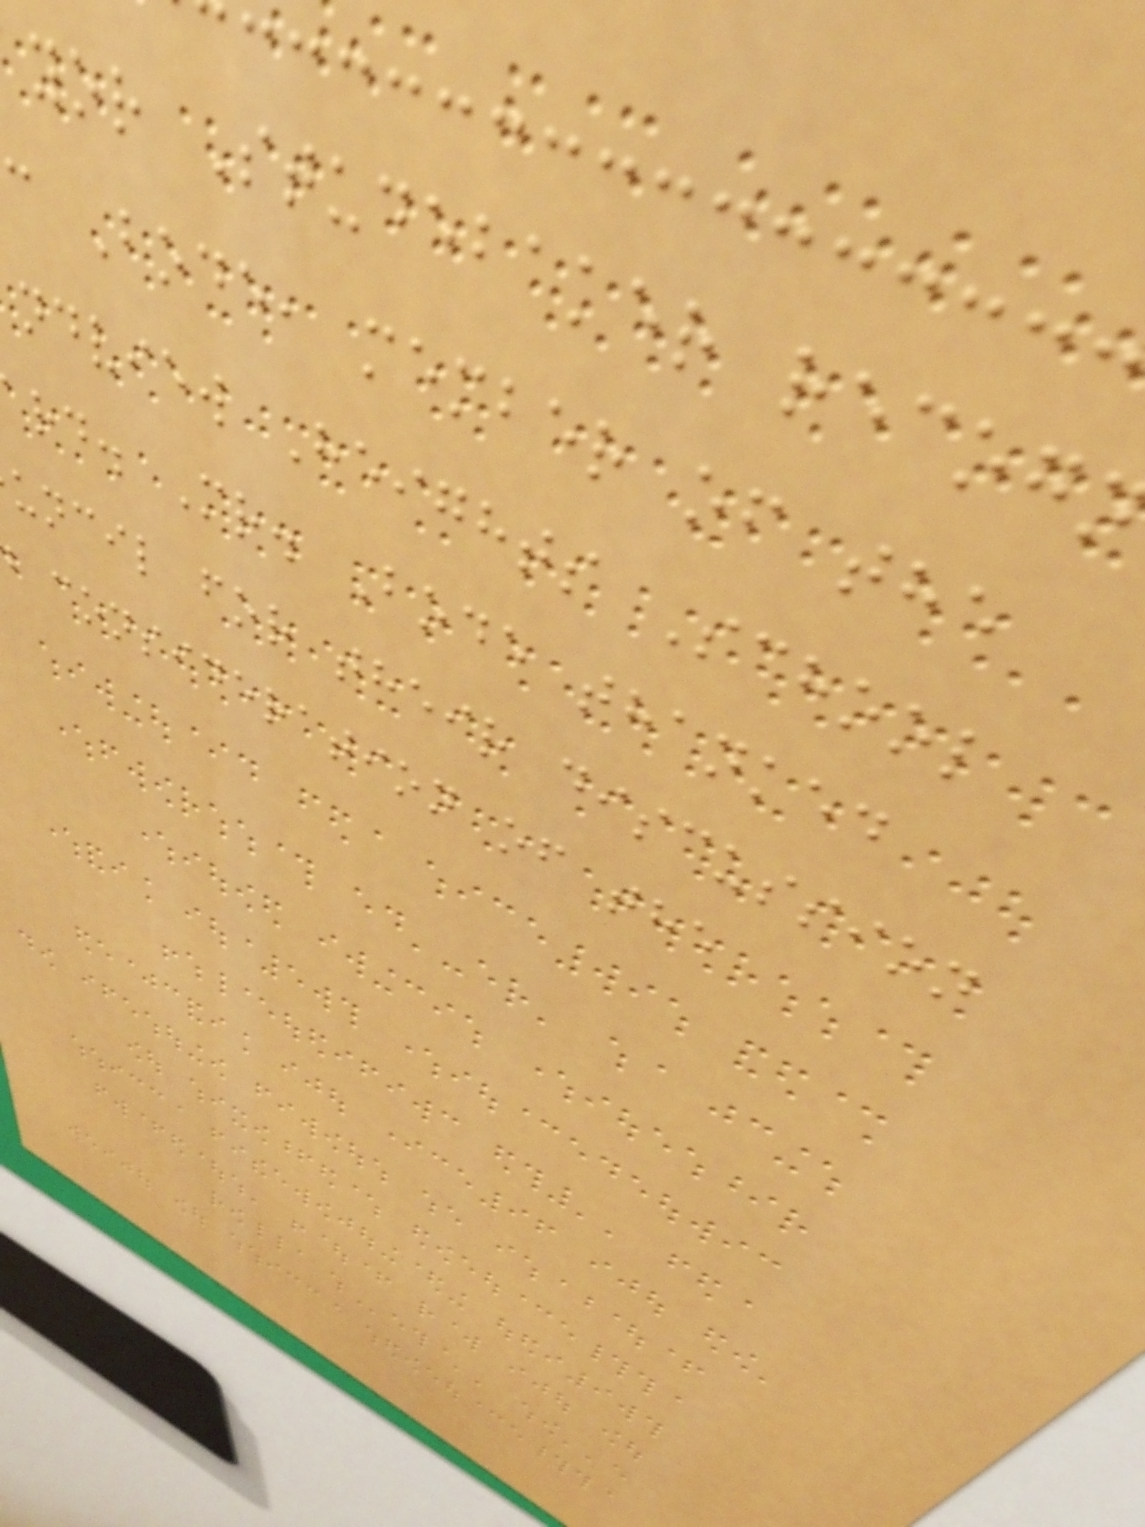yor Studebaker recog
c Bode, member of the
ndview Heights School
rd. Mr. Bode thanked
uncil for their discussion
consideration of the
